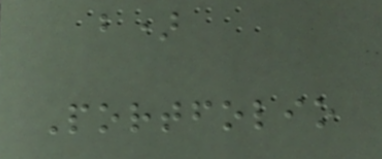b)
Portfolio
